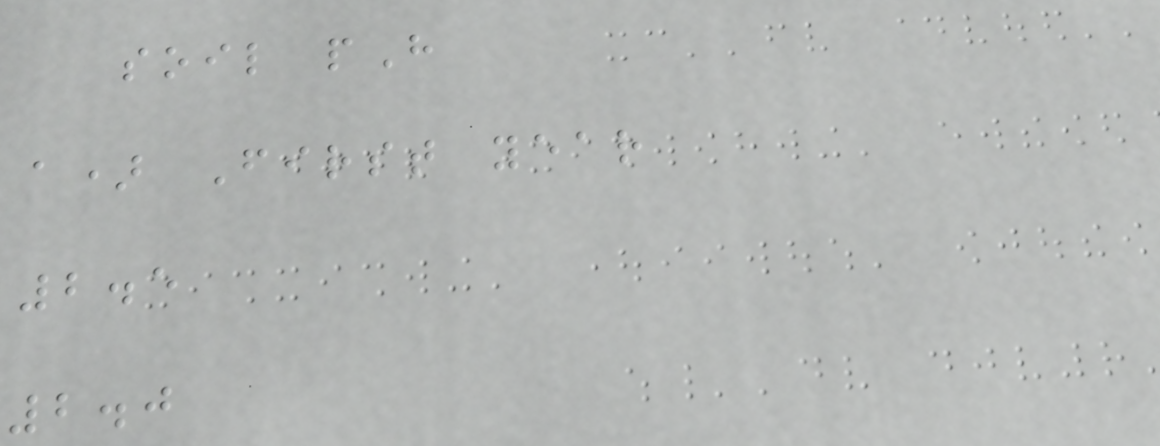soil pH
a) First year
2.5
2.0
